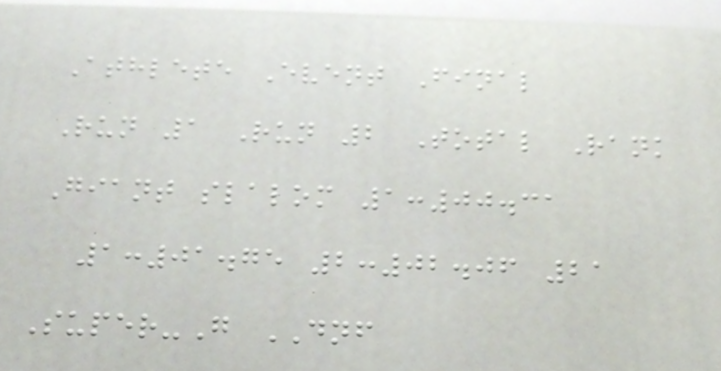Athlete Event Final
Run 1 Run 2 Total Rank
Giant slalom 1:00.31
1:01.75 2:02.06 21
Super-G DNF
